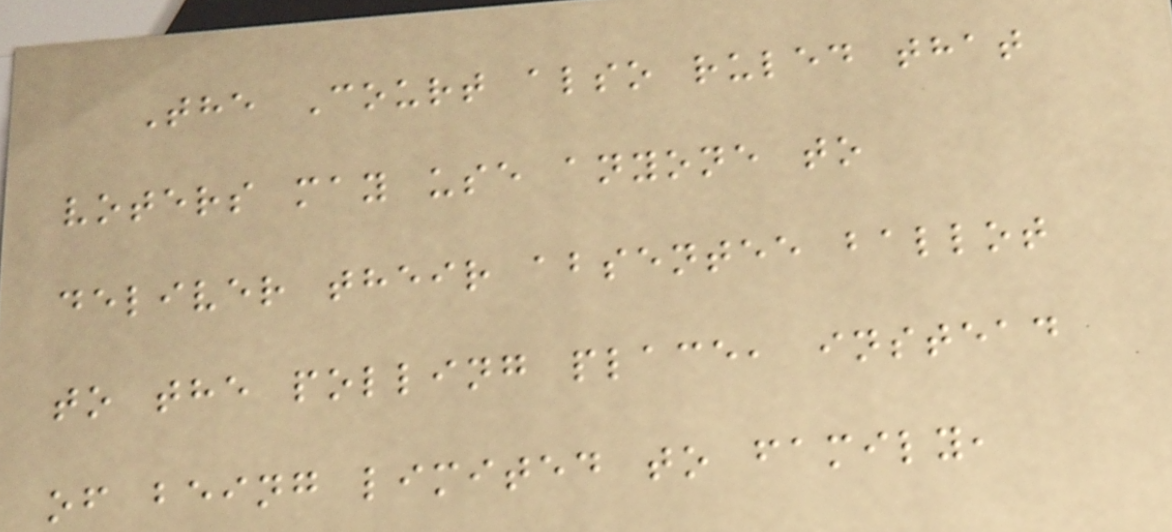The Court also ruled that
voters may use anyone to
deliver their absentee ballot
to the polling place, instead
of being limited to family,
